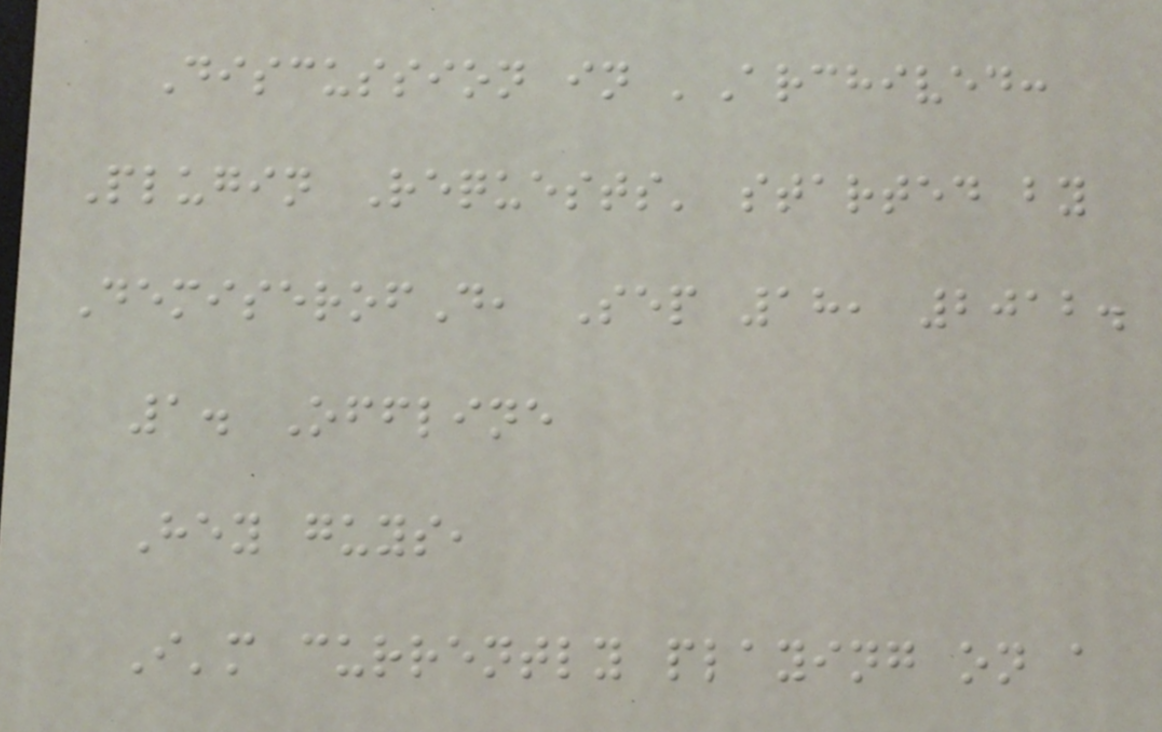Discussion in 'Archived:
Plugin Requests' started by
DemiserofD, Sep 18, 2012.
1. Offline
Hey guys,
I'm currently playing on a
